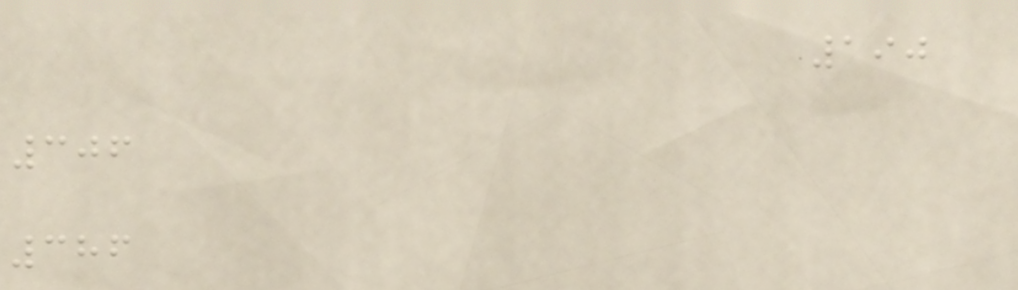190
306
386
